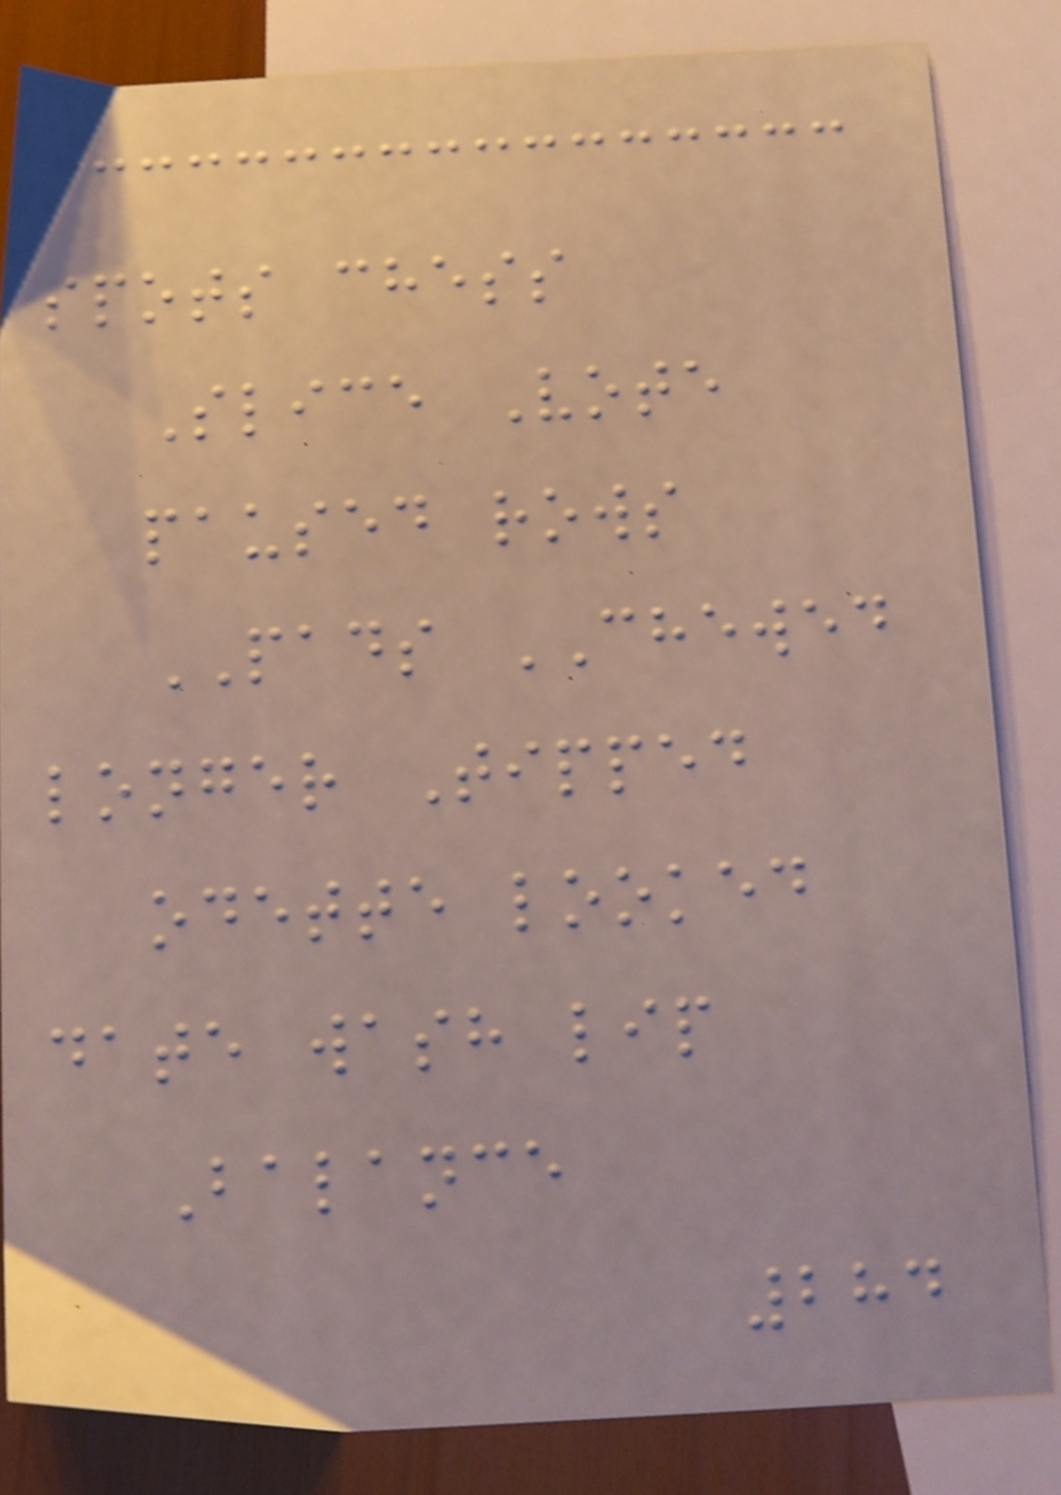spots chess
Slice Vote
paused rows
PADS CHEWED
longer Tipped
odette looked
date wash lip
Balance
284
